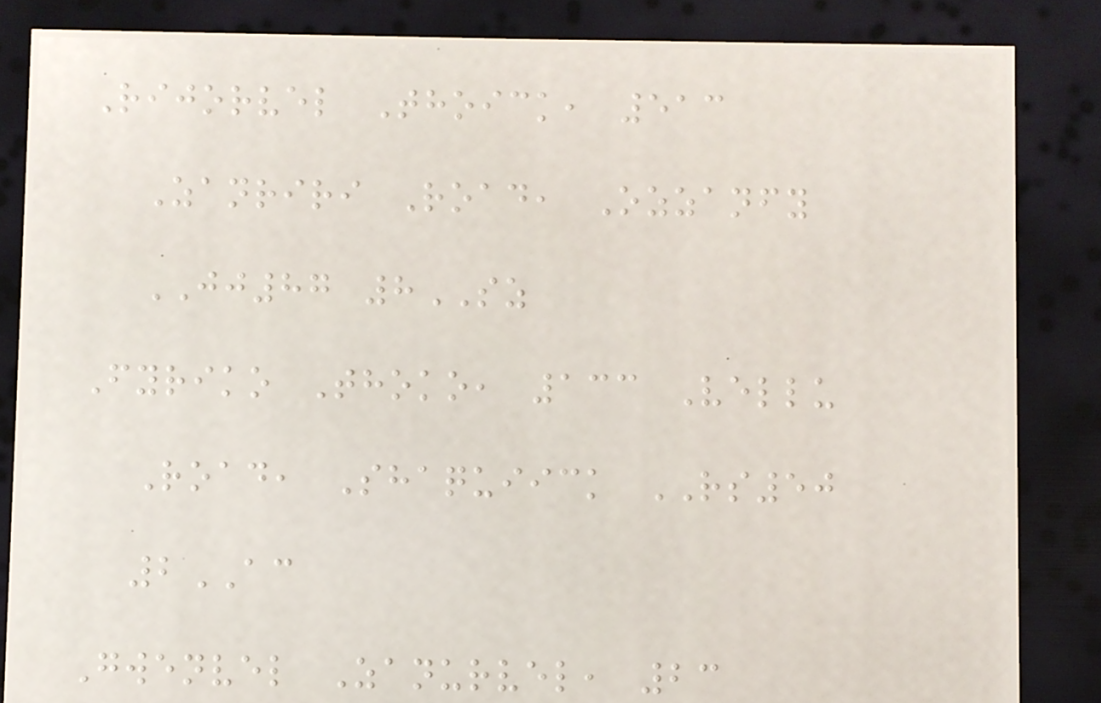Rijorvel Thoick, 513
Zanriri Road, Ozzanfy
JJ87 8SZ
Fyriko Thoko, 133 Vellu
Road, Shaquiick RS50
2AC
Gwenvel Zanurvel, 23
